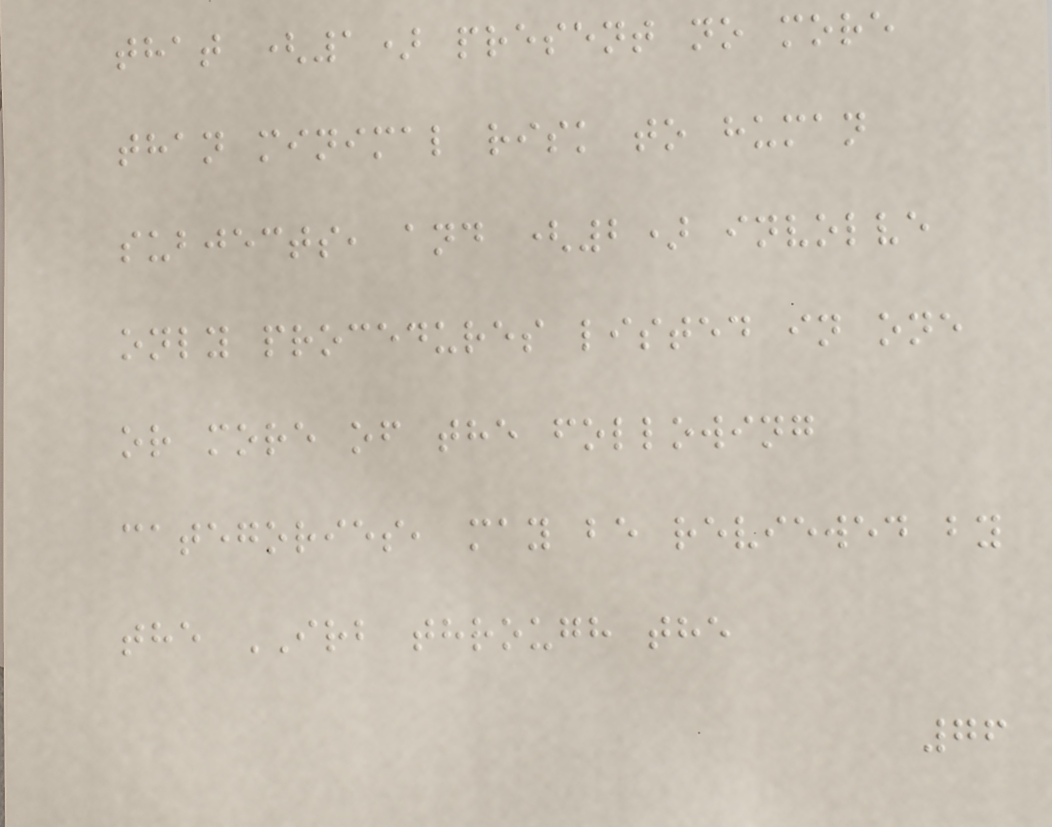that (1) present no more
than minimal risk to human
subjects, and (2) involve
only procedures listed in one
or more of the following
categories, may be reviewed by
the IRB through the
76
